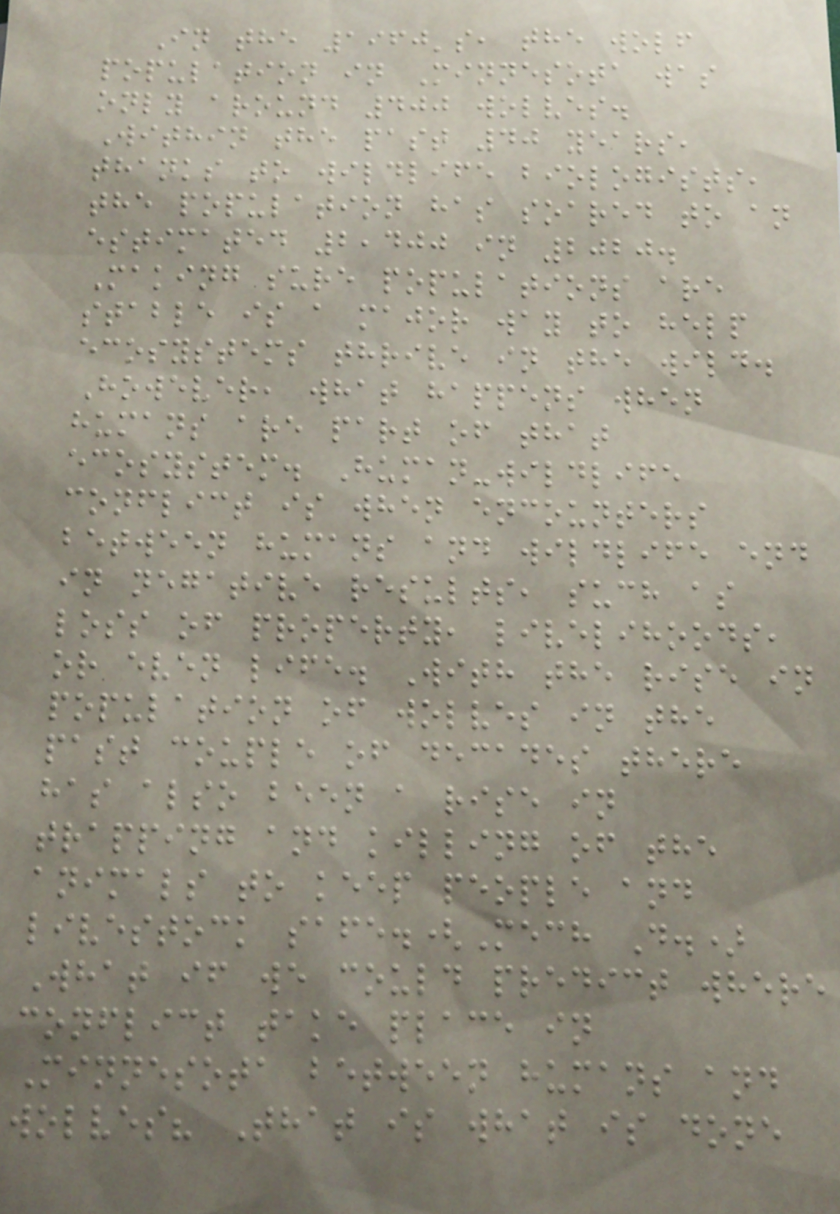In the 1960's, the wolf
population in Minnesota was
only around 400 wolves.
Within the past 40 years,
thanks to wildlife biologists,
the population has soared to an
estimated 2,400 in 2020.
Making sure populations are
stable is a major way to help
ecosystems thrive in the wild.
However, what happens when
humans are part of that
ecosystem. Human-wildlife
conflict is when encounters
between humans and wildlife end
in negative results, such as
loss of property, livelihoods,
or even life. With the rise in
population of wolves in the
past couple of decades there
has also been a rise in
trapping and killing of the
animals to keep people and
livestock safe.(Mech D.)
What if we could predict where
conflict take place in
Minnesota between humans and
wolves? That is what is done
